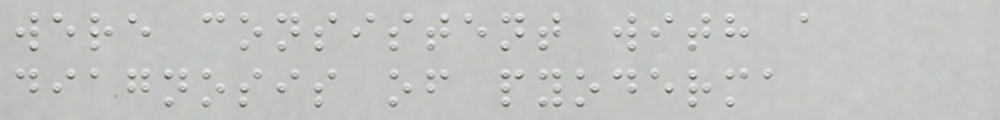were consistent with a
diagnosis of pyoderma
